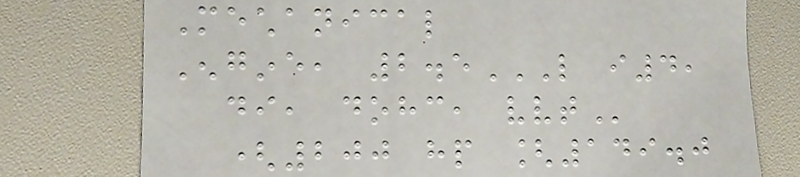Mechanical
Engine, 2.5L I4,
DI, DOHC, VVT
(200 hp [149.0
